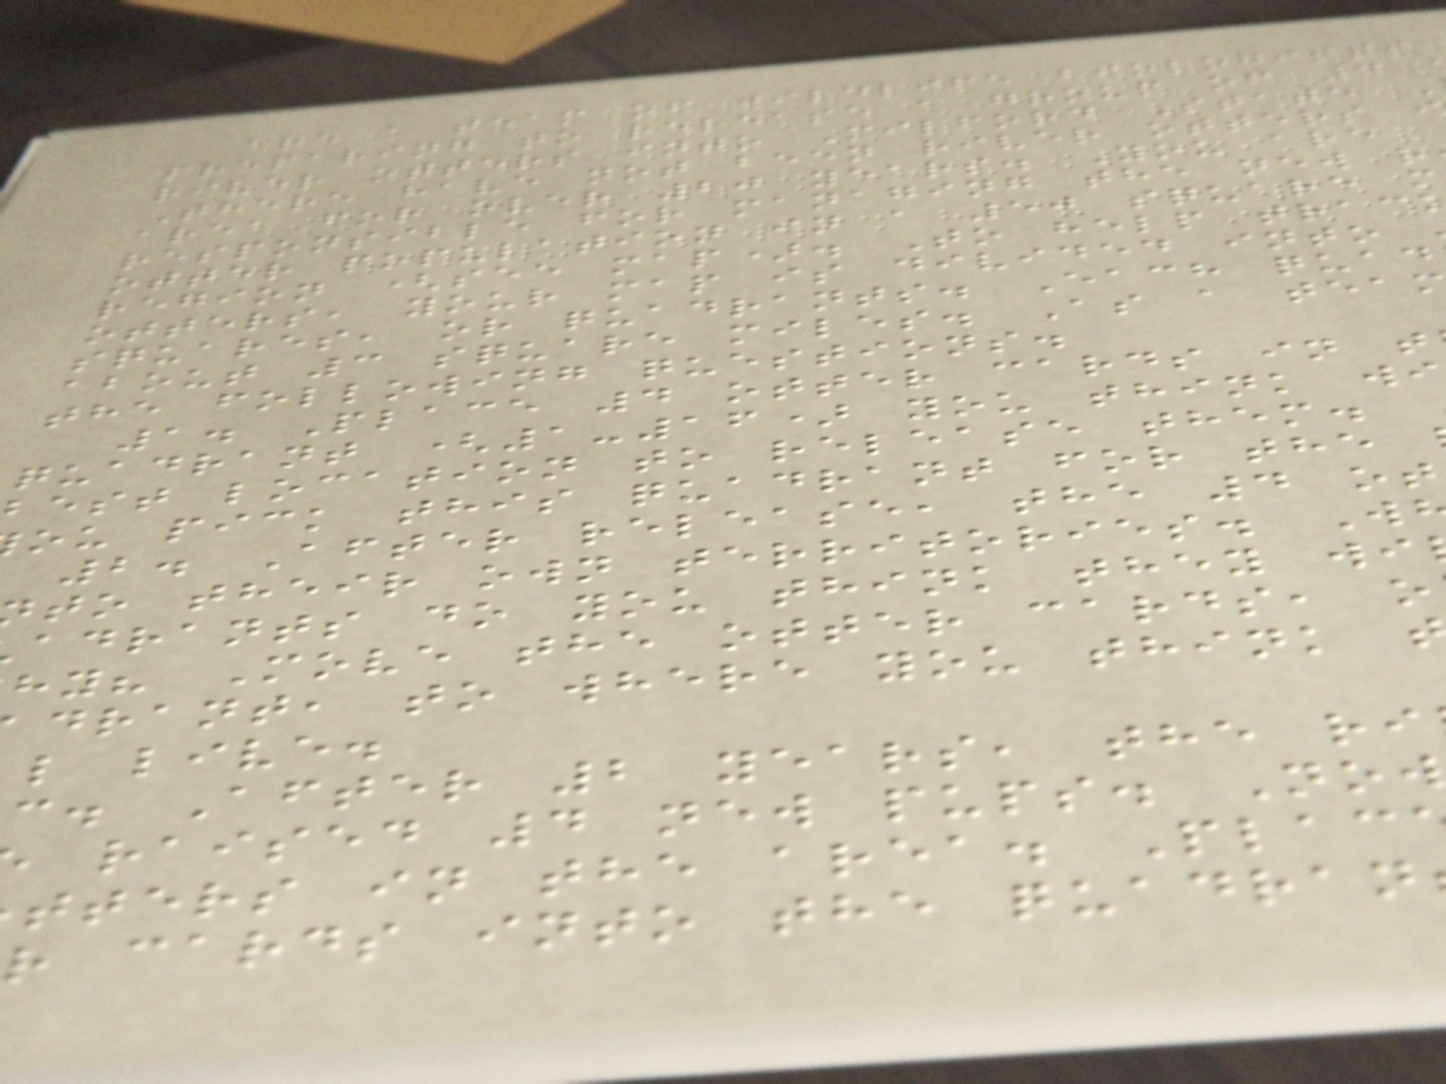are a team of wildlife biologists
preparing to release a group of 4
river otters into Milford State
There have not been river otters i
area for over 20 years. You are
responsible for managing the new r
otter population in a 50 square m
region (see map). To help trac
otters, your map is divided into
squares, or quadrants. Each quad
about 3 square miles. As a tea
the following questions.
1. Place 4 otter cards in t
quadrant (1-16) you think wi
est location to release them.
ou pick this quadrant for the
2. After release, the 4 ot
to their own territories. W
adrants do you think they wi
hy? Move the otter cards, o
drant, to where you think
l live.
c. After 2 years, the ri
raised 4 new pups. Now
tters in the area. Plac
r cards into the quadran
